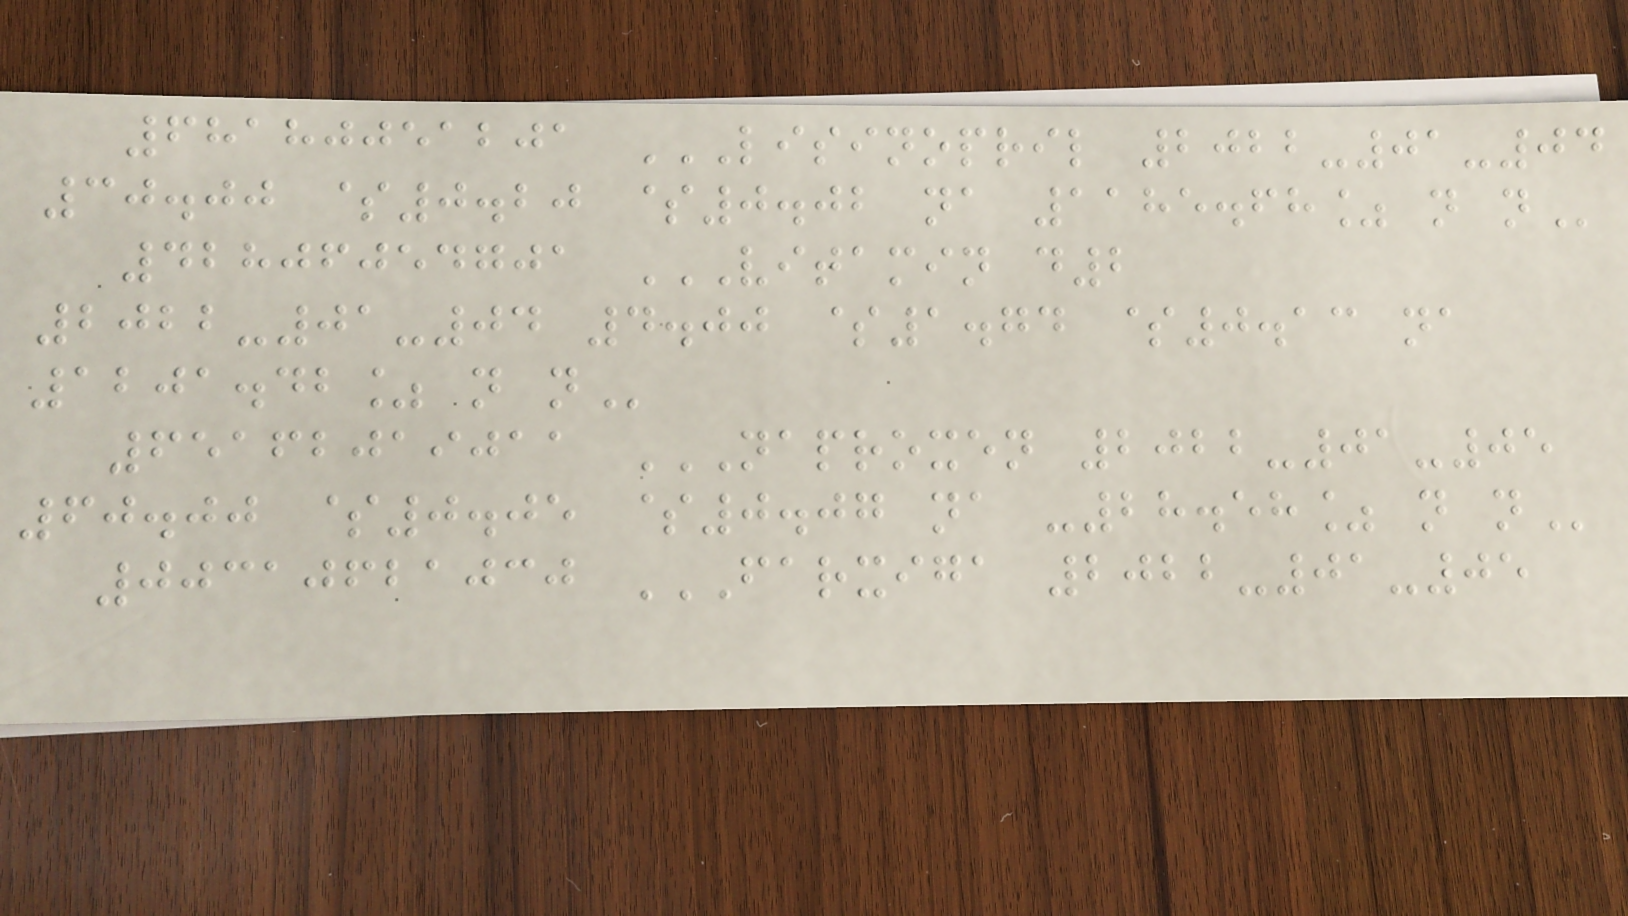68180051201 LISINOPRIL 2022-01-04
30.00 $0.20 $0.02 NA 1185.68% N N
42806054701 VITAMIN D2
2022-01-04 4.00 $1.74 $0.13 NA
1201.42% N N
65162019011 NAPROXEN 2022-01-05
60.00 $0.05 $0.07 NA -28.58% N N
00310621030 FARXIGA 2022-01-05
